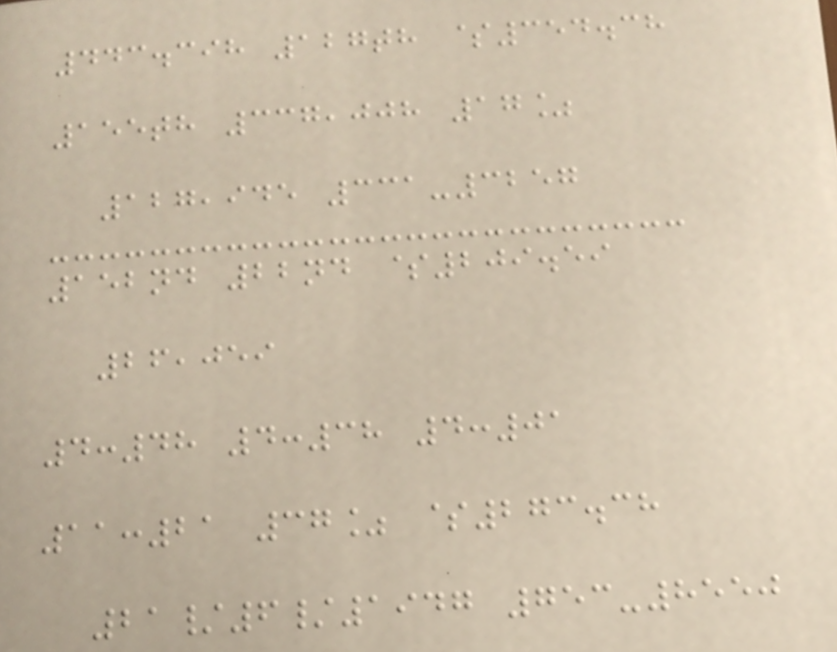443.398 127th $354.38
155th 337,008 17%
127,945 331-3257
152nd 22nd $209.59
26,059
4:48 4:38 4:01
11:21 37% $273.38
21/6/1947 753-8550
